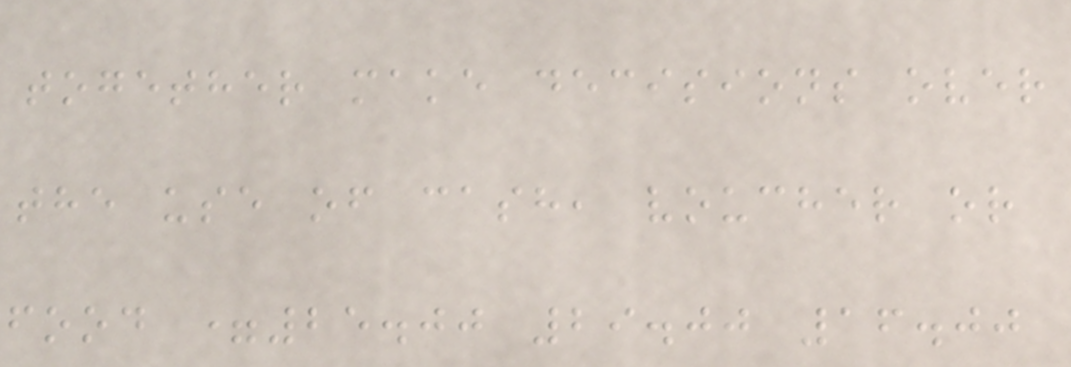together make decisions over
the use of cash, voucher or
food =25.00 29.00 16.00
